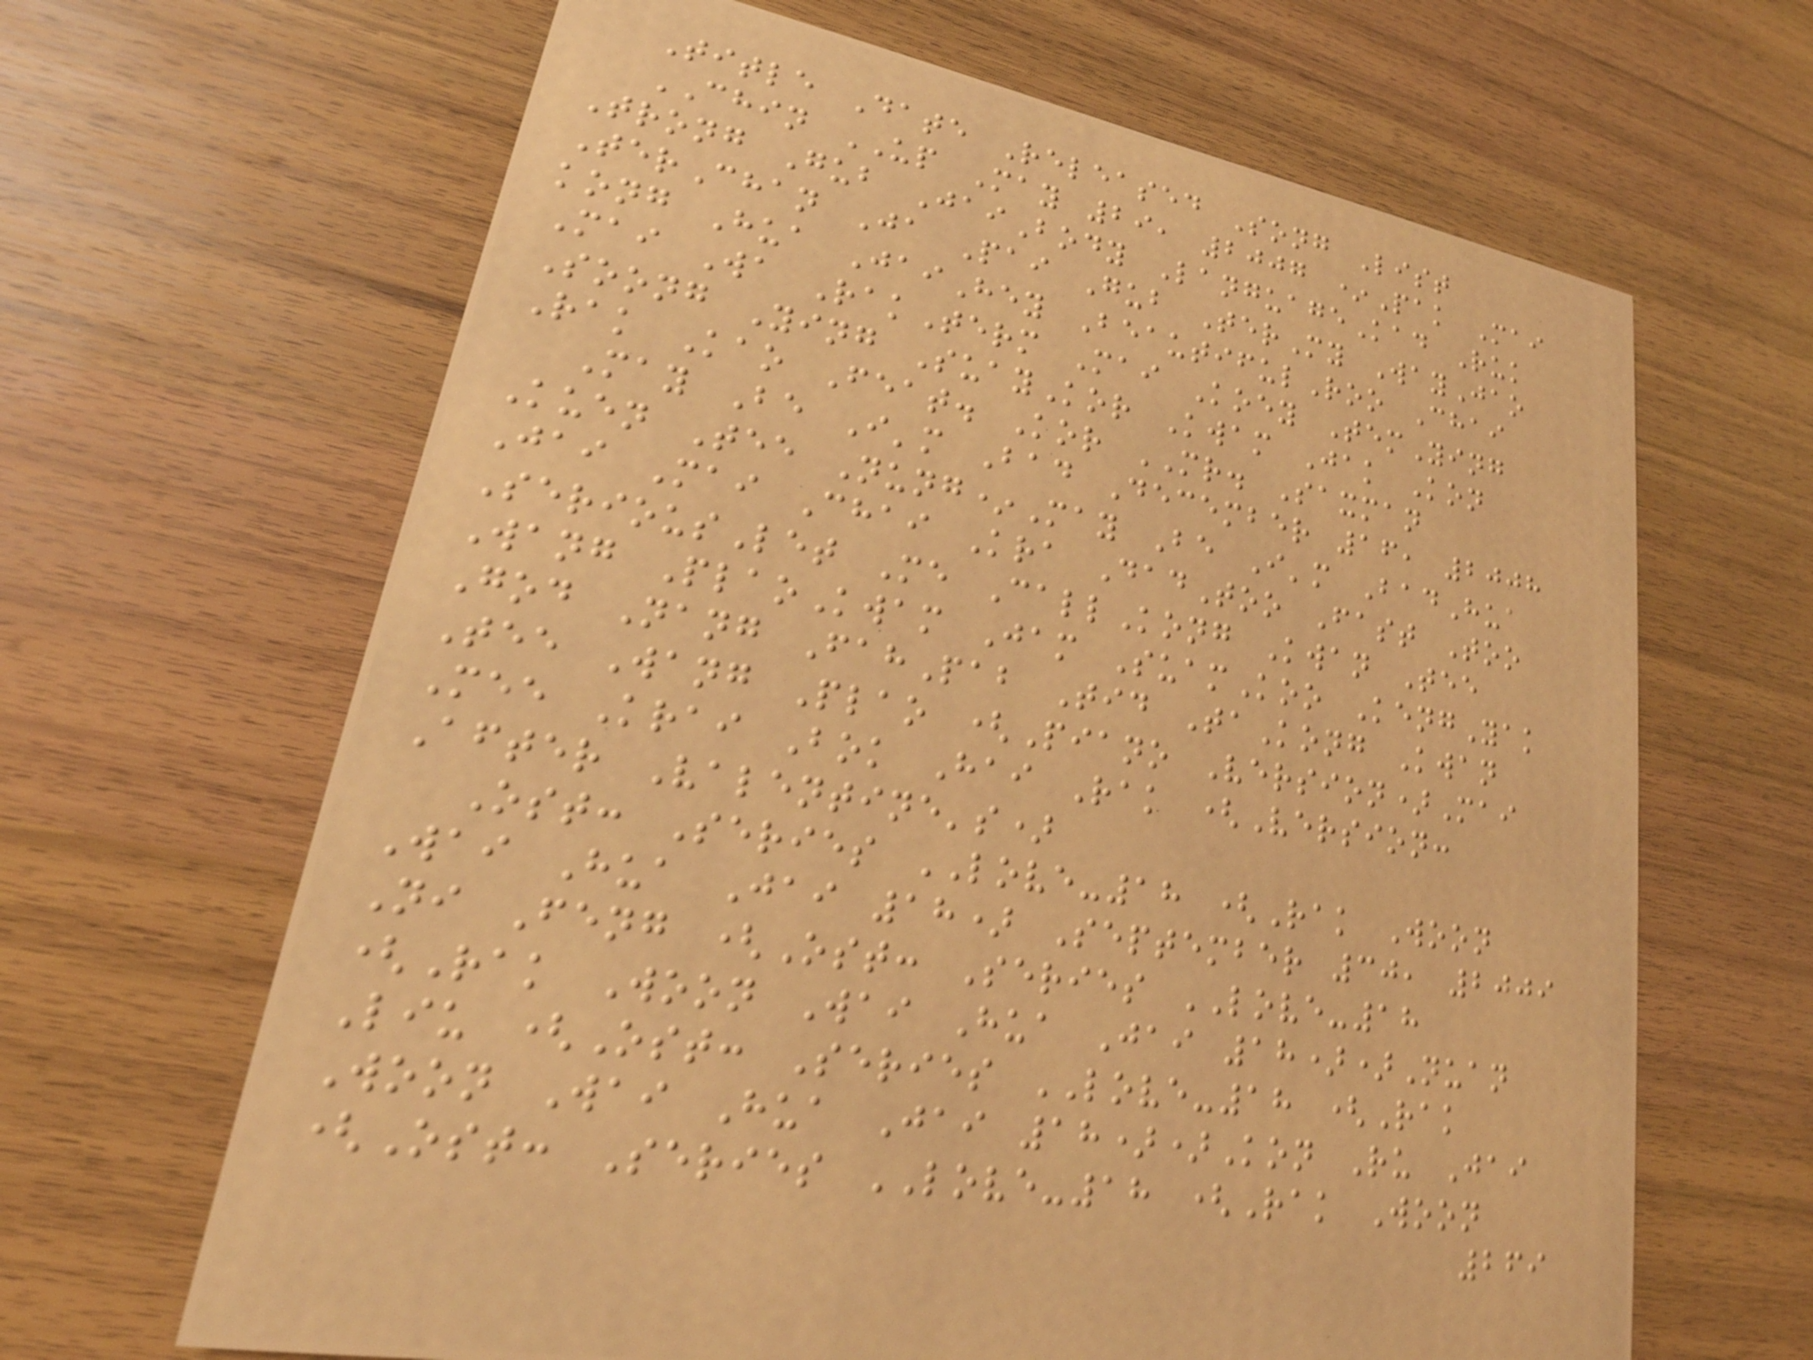Title Date Released Song List
CHIN UP May 29, 2007 *Pak Mai
Trong Gub JaiBody LanguageKad Ruk
TerChan Ja Pai Gub TerMy WayJao
kong Hua JaiHey BeautifulRoo Chai
Mai Wa RakTerm Mai Koey TemYing
Soong Ying SuayKor Kwam Jak Kon
Rak Kao Feat. Kor MR. Saxman
May Be I'm Bad December 16, 2008
Kuen Tee Nung*May Be I'm BadHua
Jai Mai Chai Kra DadToo Fast Too
SeriousLet Me CallKong Kwan Tee
Wang PlaoKwam Jam SuamKoo KengYak
God Nang FahPab Tid TaKong Kwan
Tee Wang Plao (Piano Version)Mai
Mee Krai Bok Hai Rak (Version:
After Valentine's)
Ost: Series LOVE-18 (Rak Woon
Wai Hua Jai 18) September 30, 2009
Ni Feng (Ost: Series LOVE-18
(Rak Woon Wai Hua Jai 18))Nuan
Liu (Ost: Series LOVE-18 (Rak
Woon Wai Hua Jai 18))Kon Ru Jai
(Ost: Series LOVE-18 (Rak Woon
269
